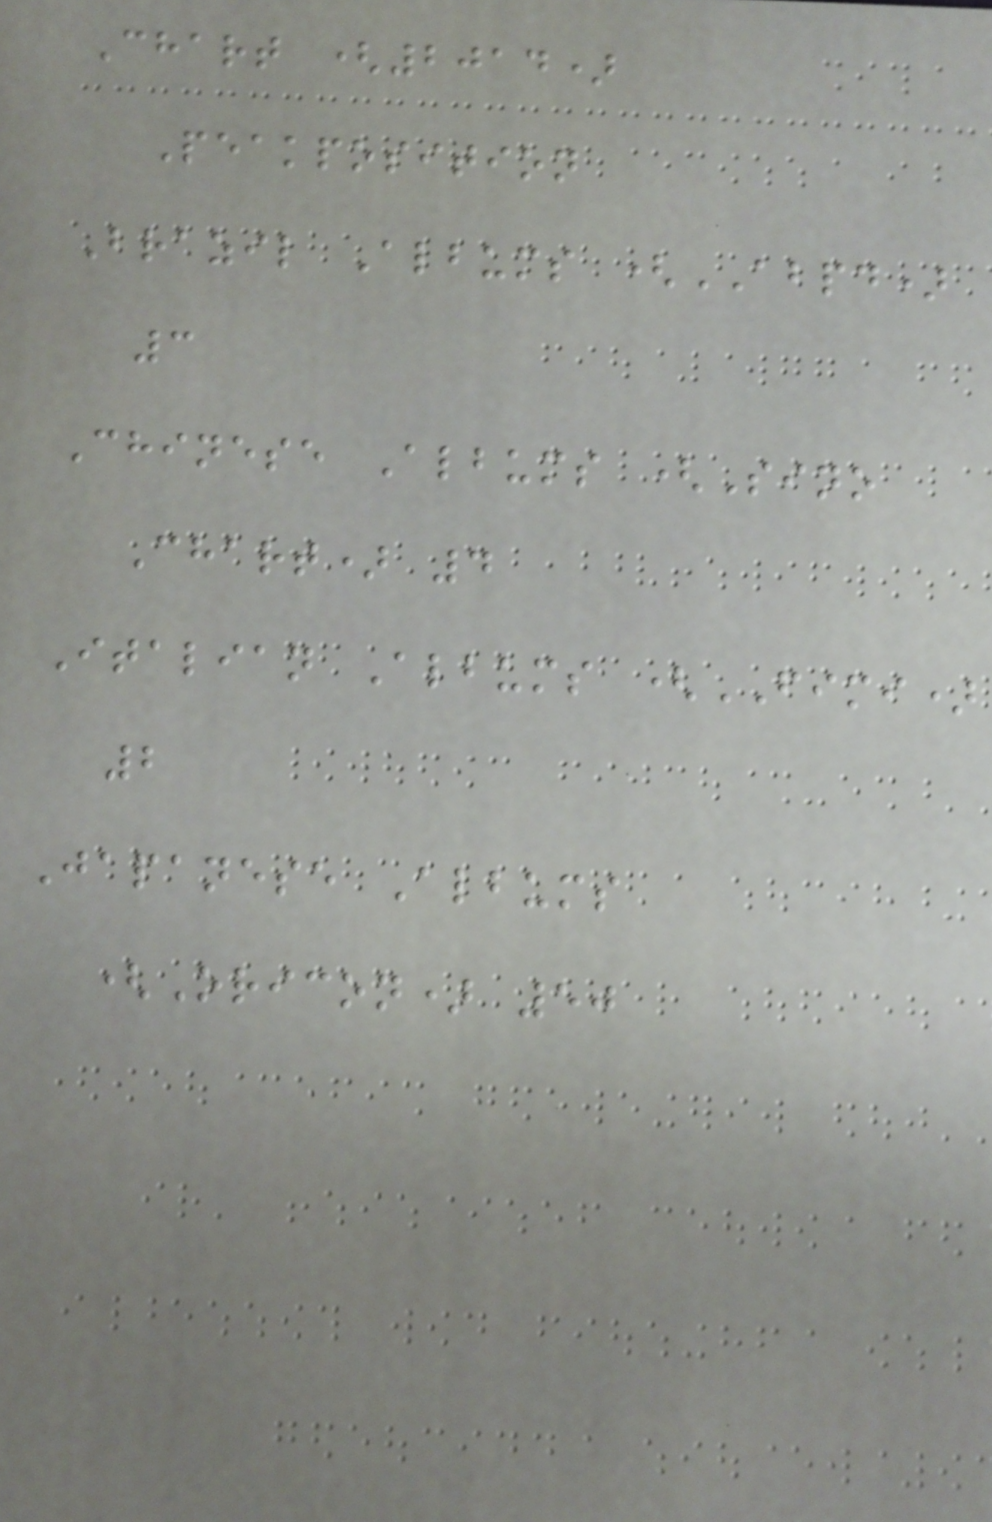Chart (2014)
Peakposition
Brazil Albums (ABPD)
3
Chinese Albums (Sino
Chart) 4
Italian Albums (FIMI)
2
Japanese Albums
(Oricon) 50
